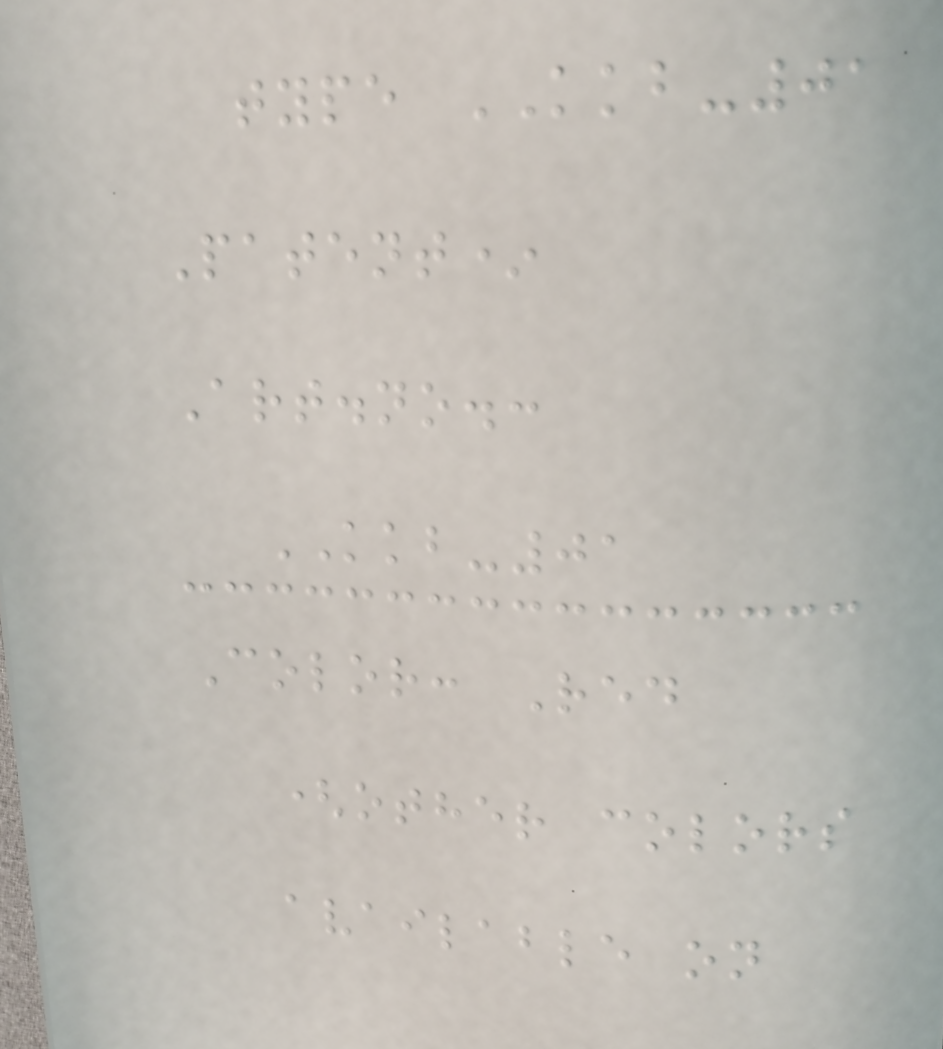type KKB-01
Patent*
Art.no.:
KKB-01
Color: Red
(other colors
available on
